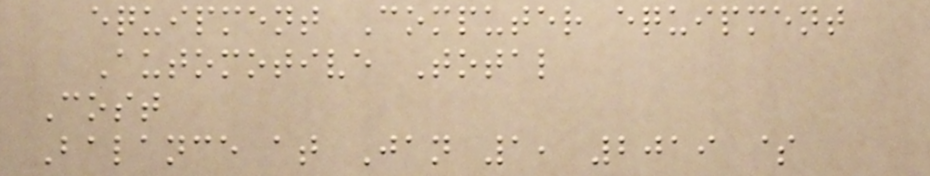equipment Computer equipment
Automotive Total
Cost
Balance at Jan 1, 2019 $
